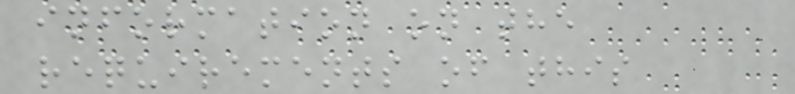information on the
requirements of this
